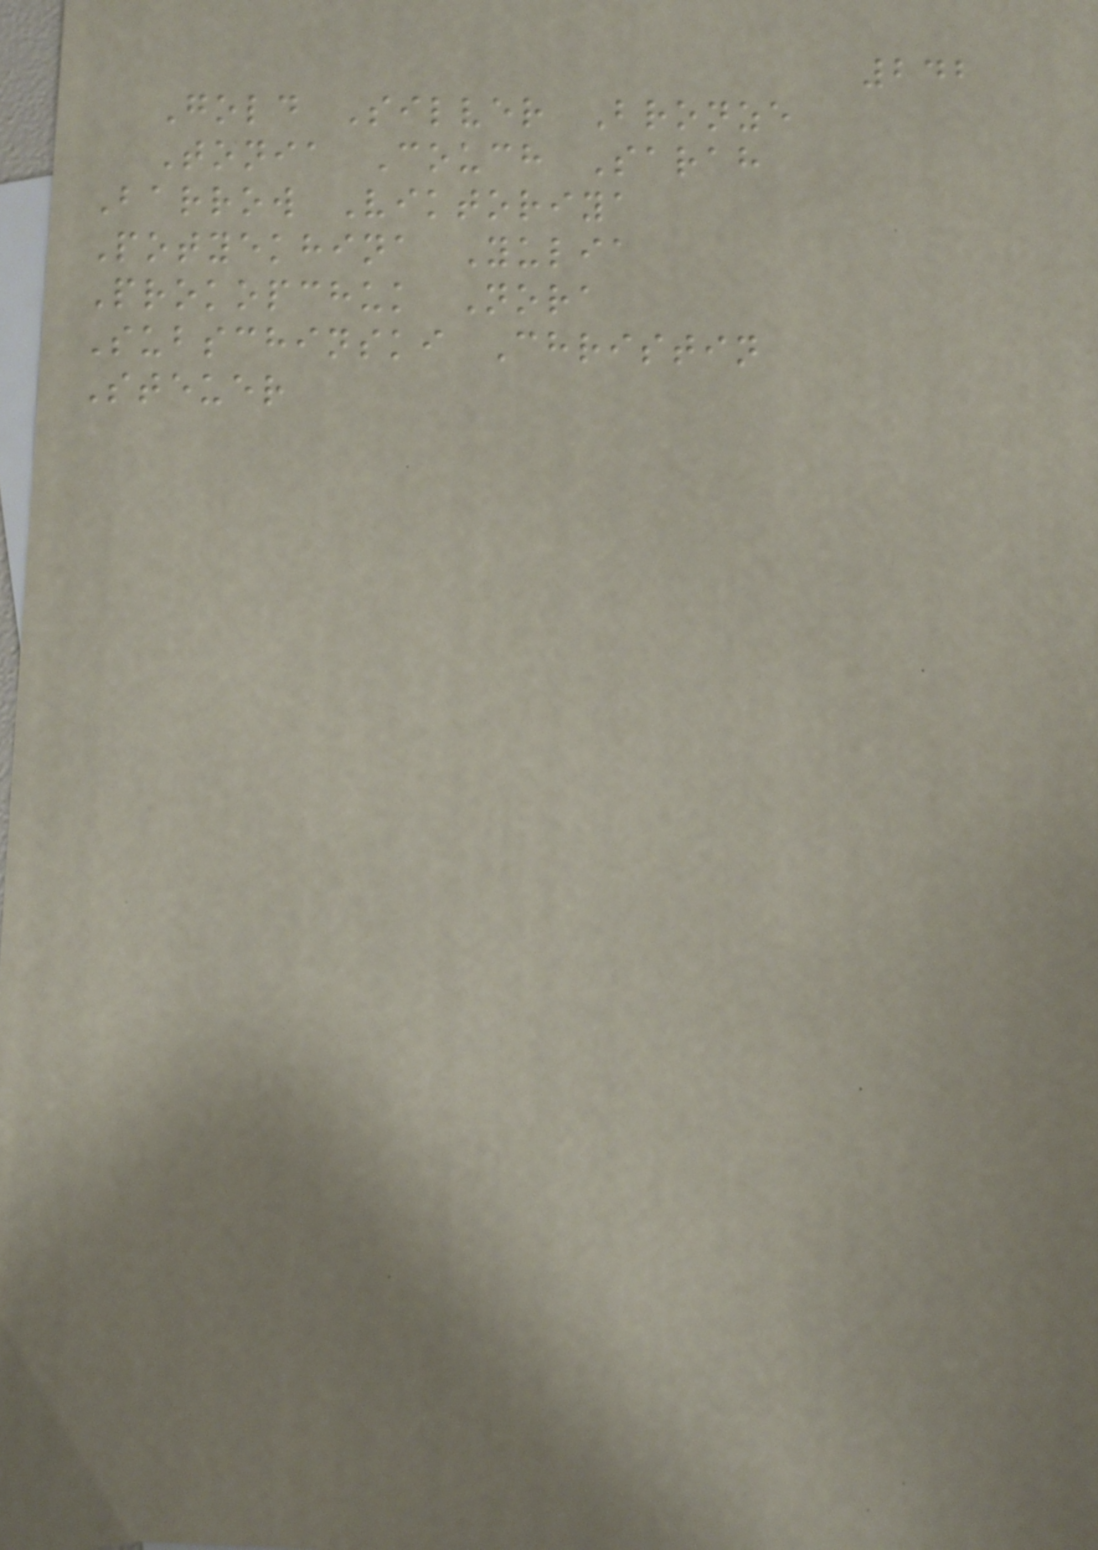242
Gold Silver Bronze
Tonia Couch Sarah
Barrow Viktoriya
Potyekhina Yulia
Prokopchuk Nora
Subschinski Christin
Steuer
